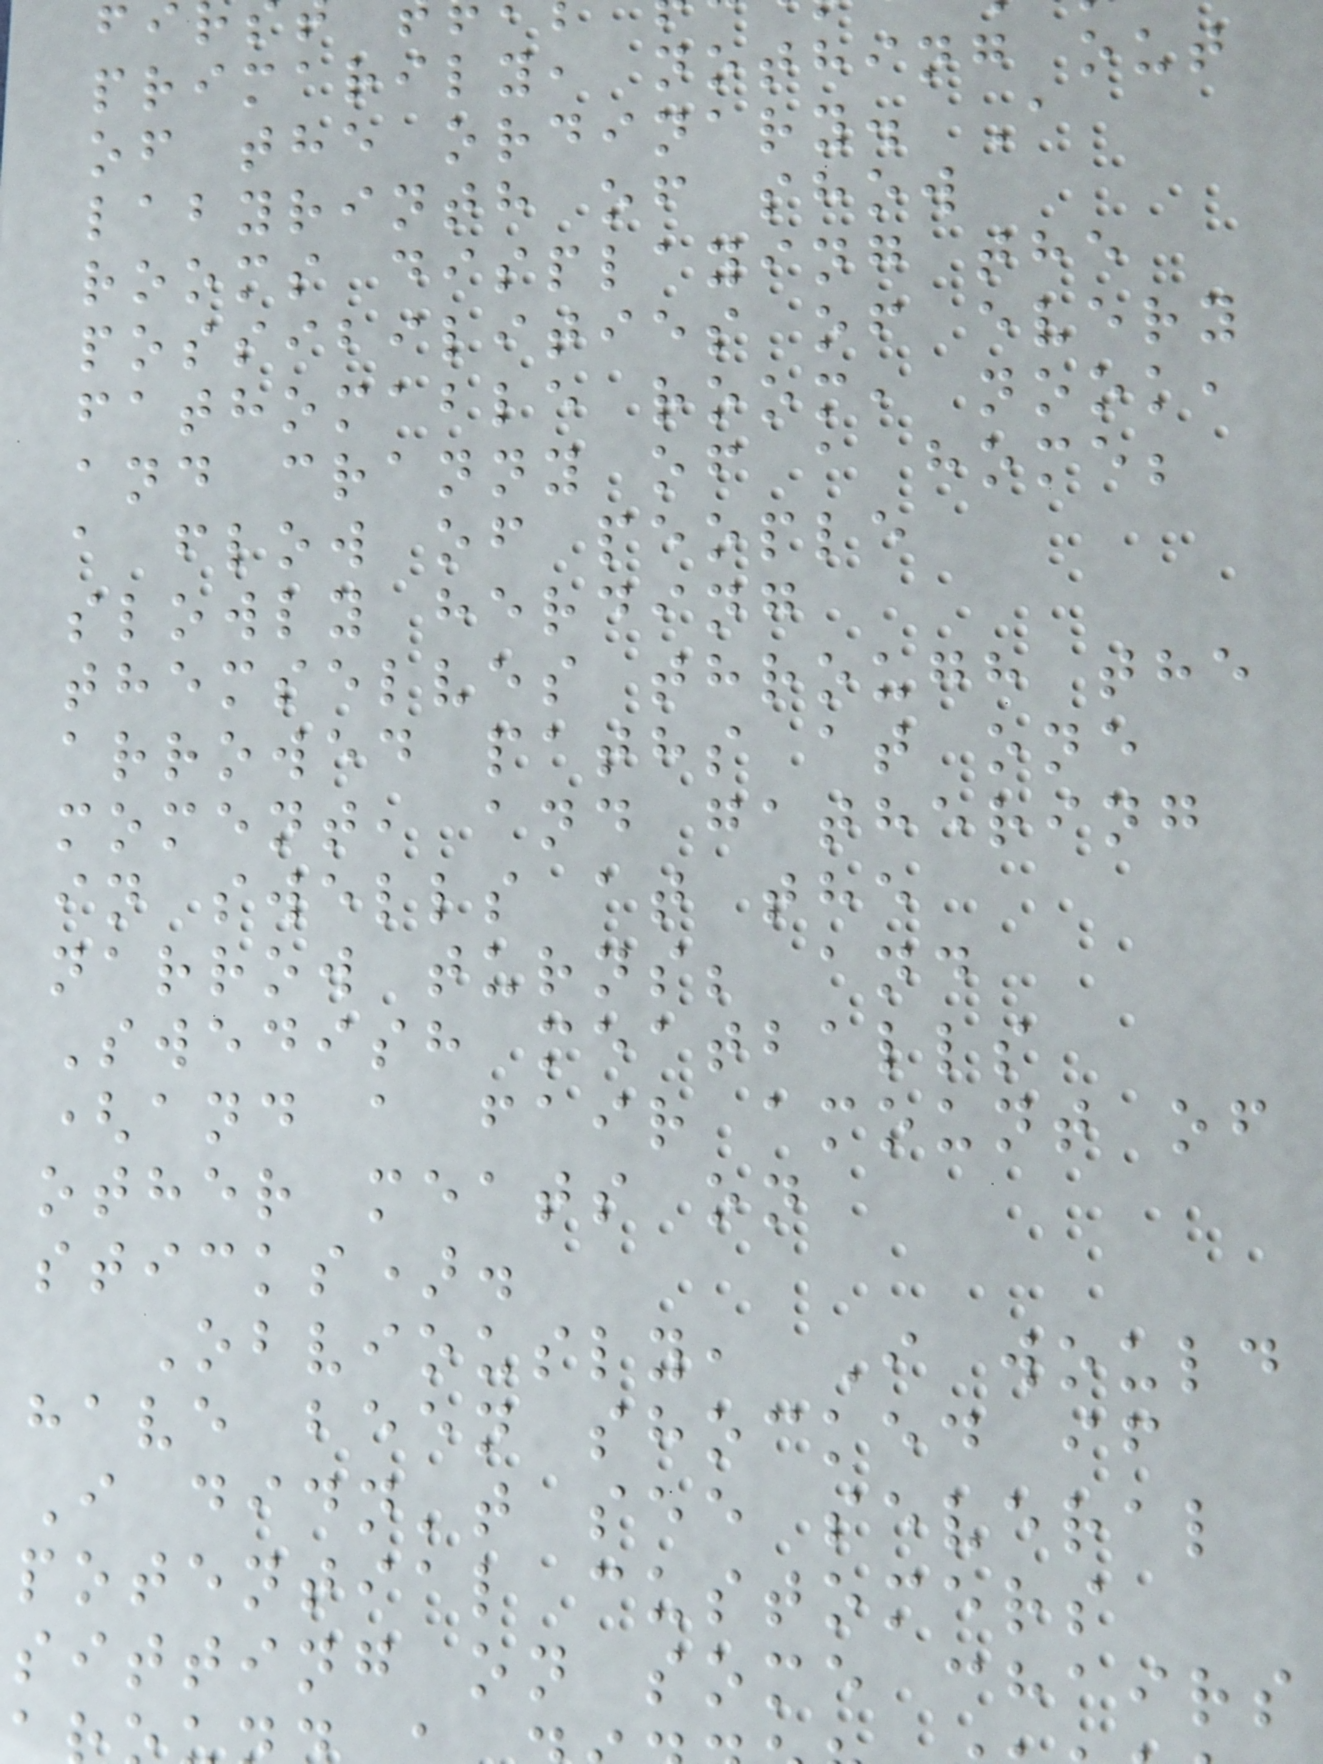primarily, nothing out
of the ordinary. A
labyrinth of show
rooms displaying the
possibilities of every
fathomable room, nook,
and cranny of a home;
a flow of people
slowly herding
themselves through the
arrowed paths at one
moment, and gathering
in swells at the
narrow turns; and
Swedish meatballs
(and a fair amount of
other meats on
sticks).
Obviously, I would
have been shocked if
I didn't see several
potential customers
sitting on some chairs
